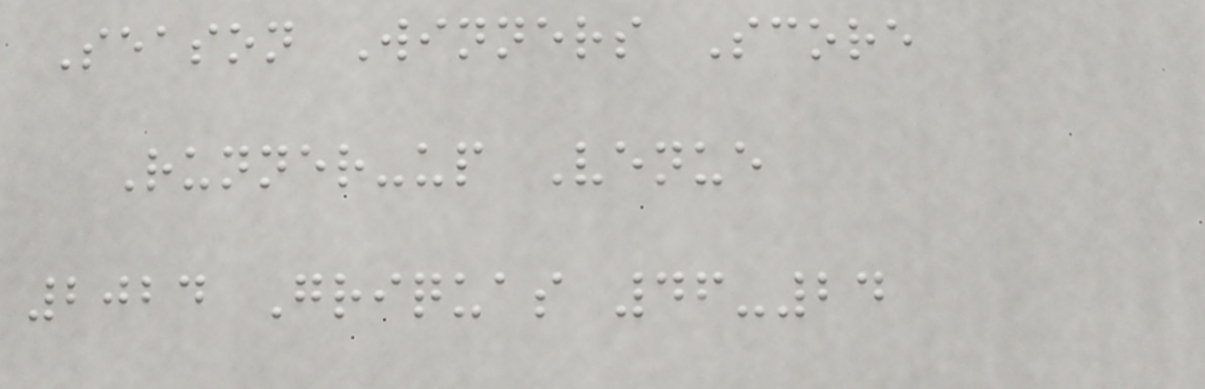Season Winners Score
Runner-up Venue
2024 Griquas 46-24
